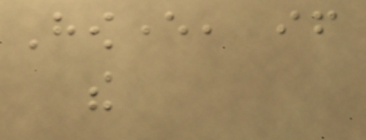However, if
the
